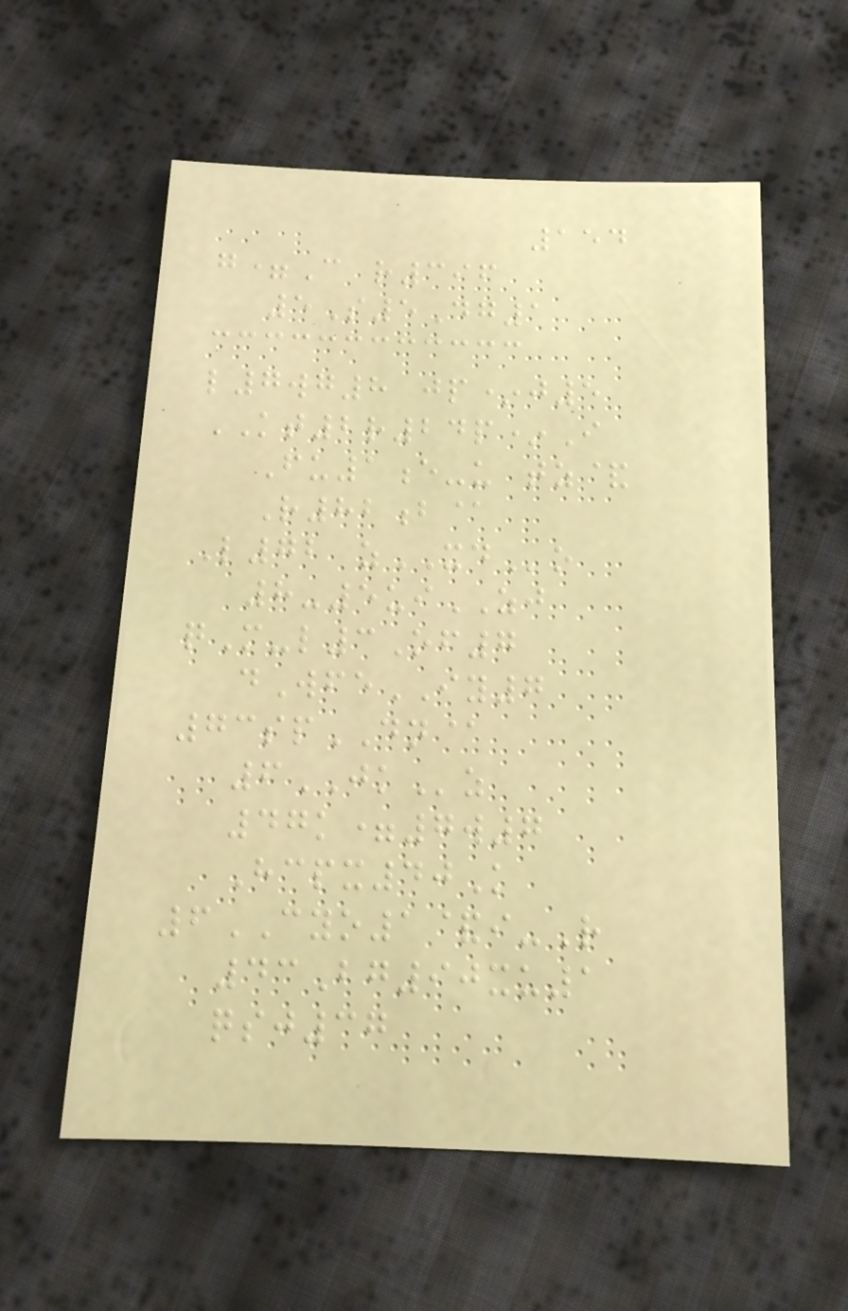154
g=C r396
5S5Dg1
l7wg8 jp*j5
KT2r24p*I
Fu1e-u tz&
R82b@
L72 zXDo
8-5uiZJ
qM-l3Of7
dWfeIY7
73spDN@
6JKz
47k=7w7
Hcpx40K
6CYO1&i-R
43Bg90xu1
qsj37
